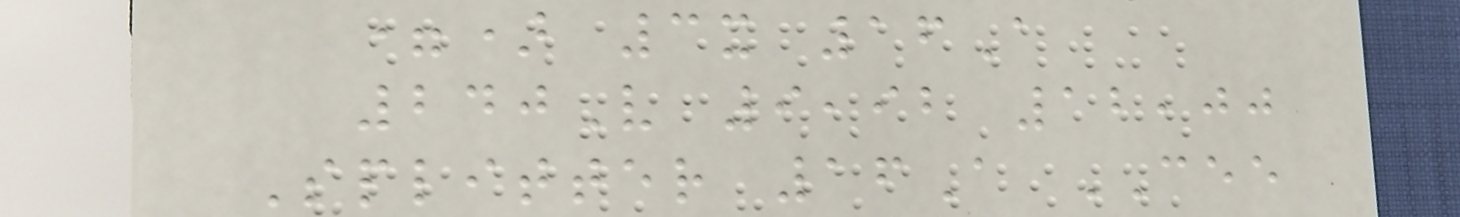=) 3x 16A
240V 9,92 12,00
Splitter 16A CEE
